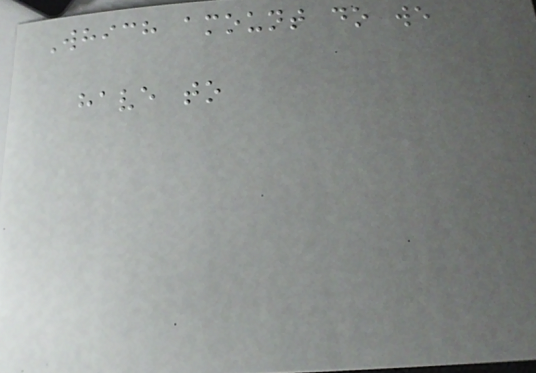Which amount do we
have to
